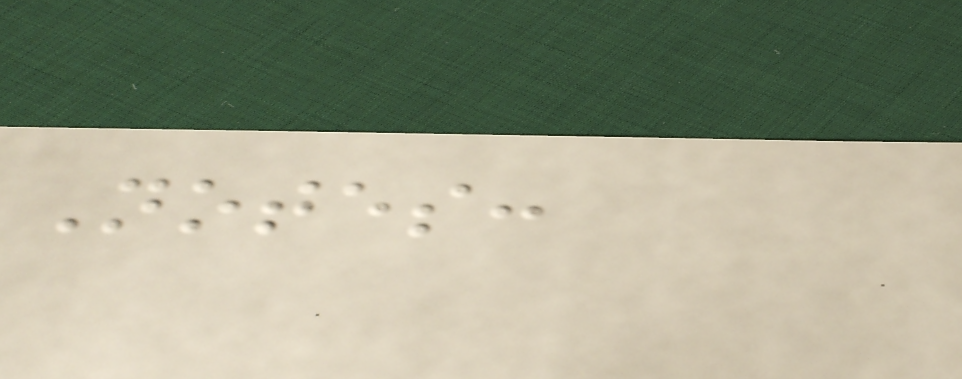Notes:
